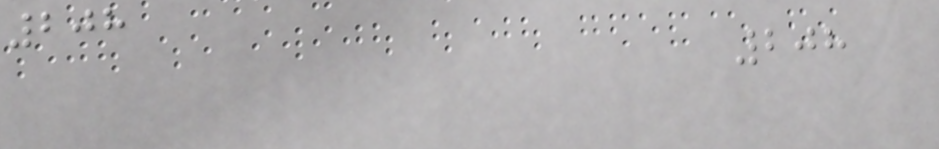208
208
